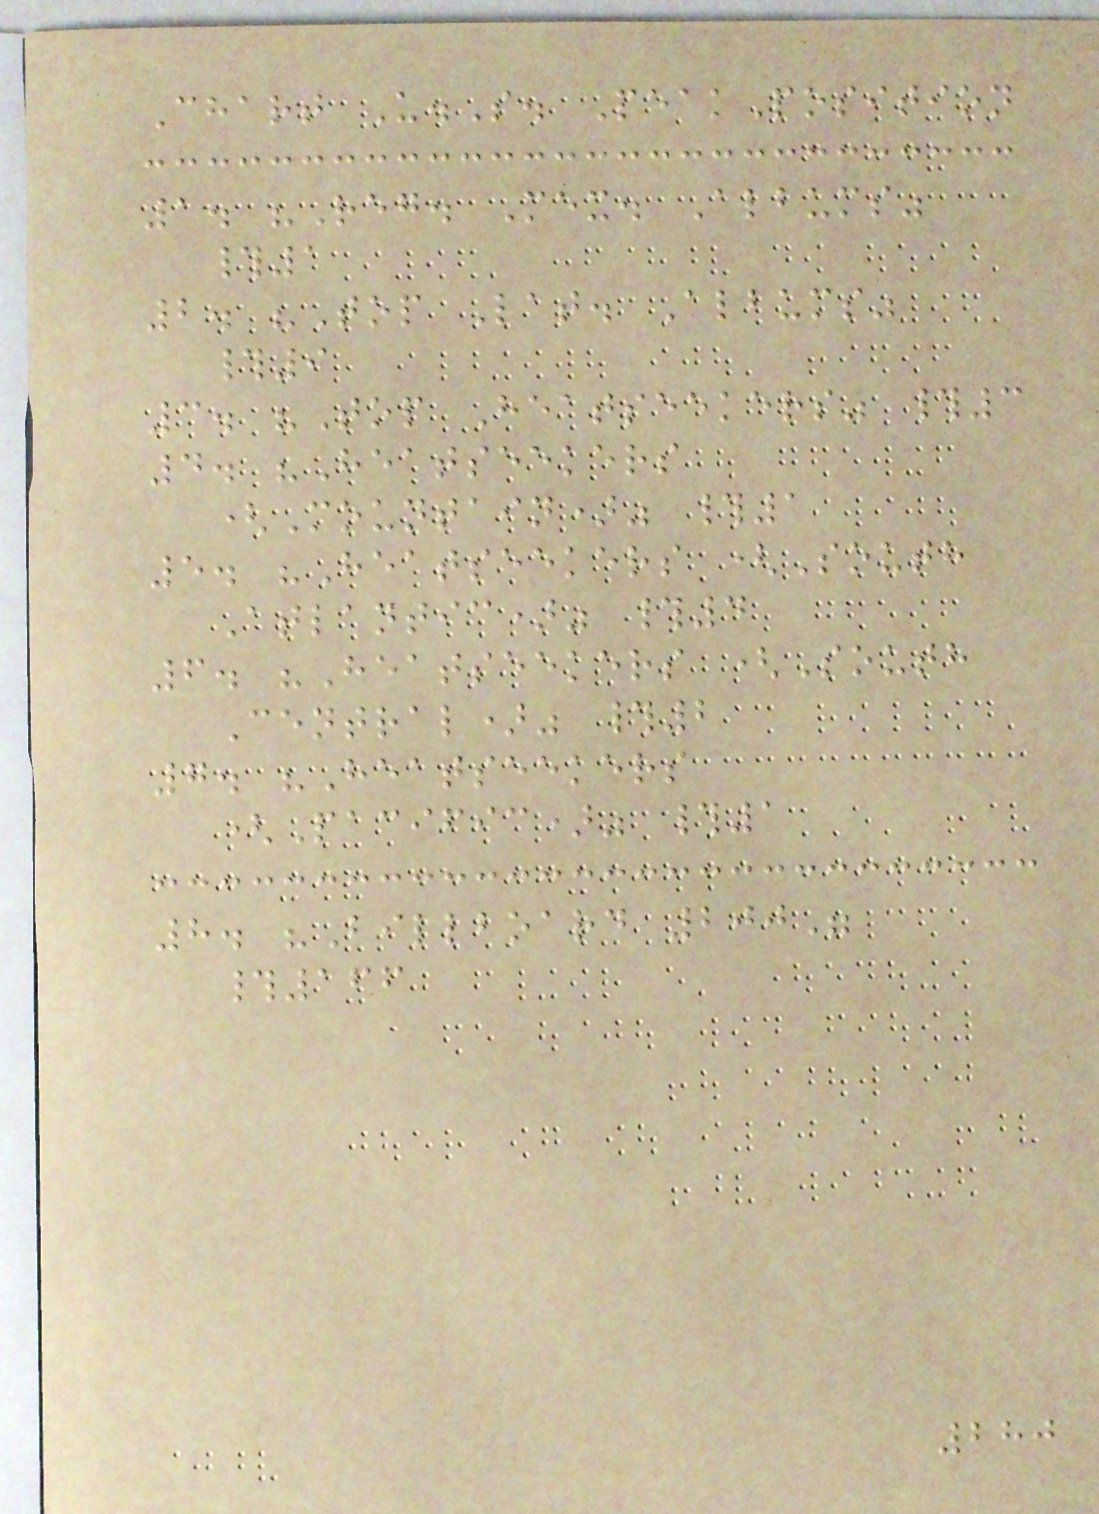Chart U.S. PeakPosition
1. "Reg. Mex. Albums"
#1
2. "Top Lat. Albums"
#9
3. "Top Heatseekers" #3
4. "Heatseekers
(Mountain)" #1
5. "Heatseekers (South
Atlantic)" #4
6. "Heatseekers (South
Central)" #2
7. "Heatseekers
(Pacific)" #1
8. "Billboard 200"
#166
280
